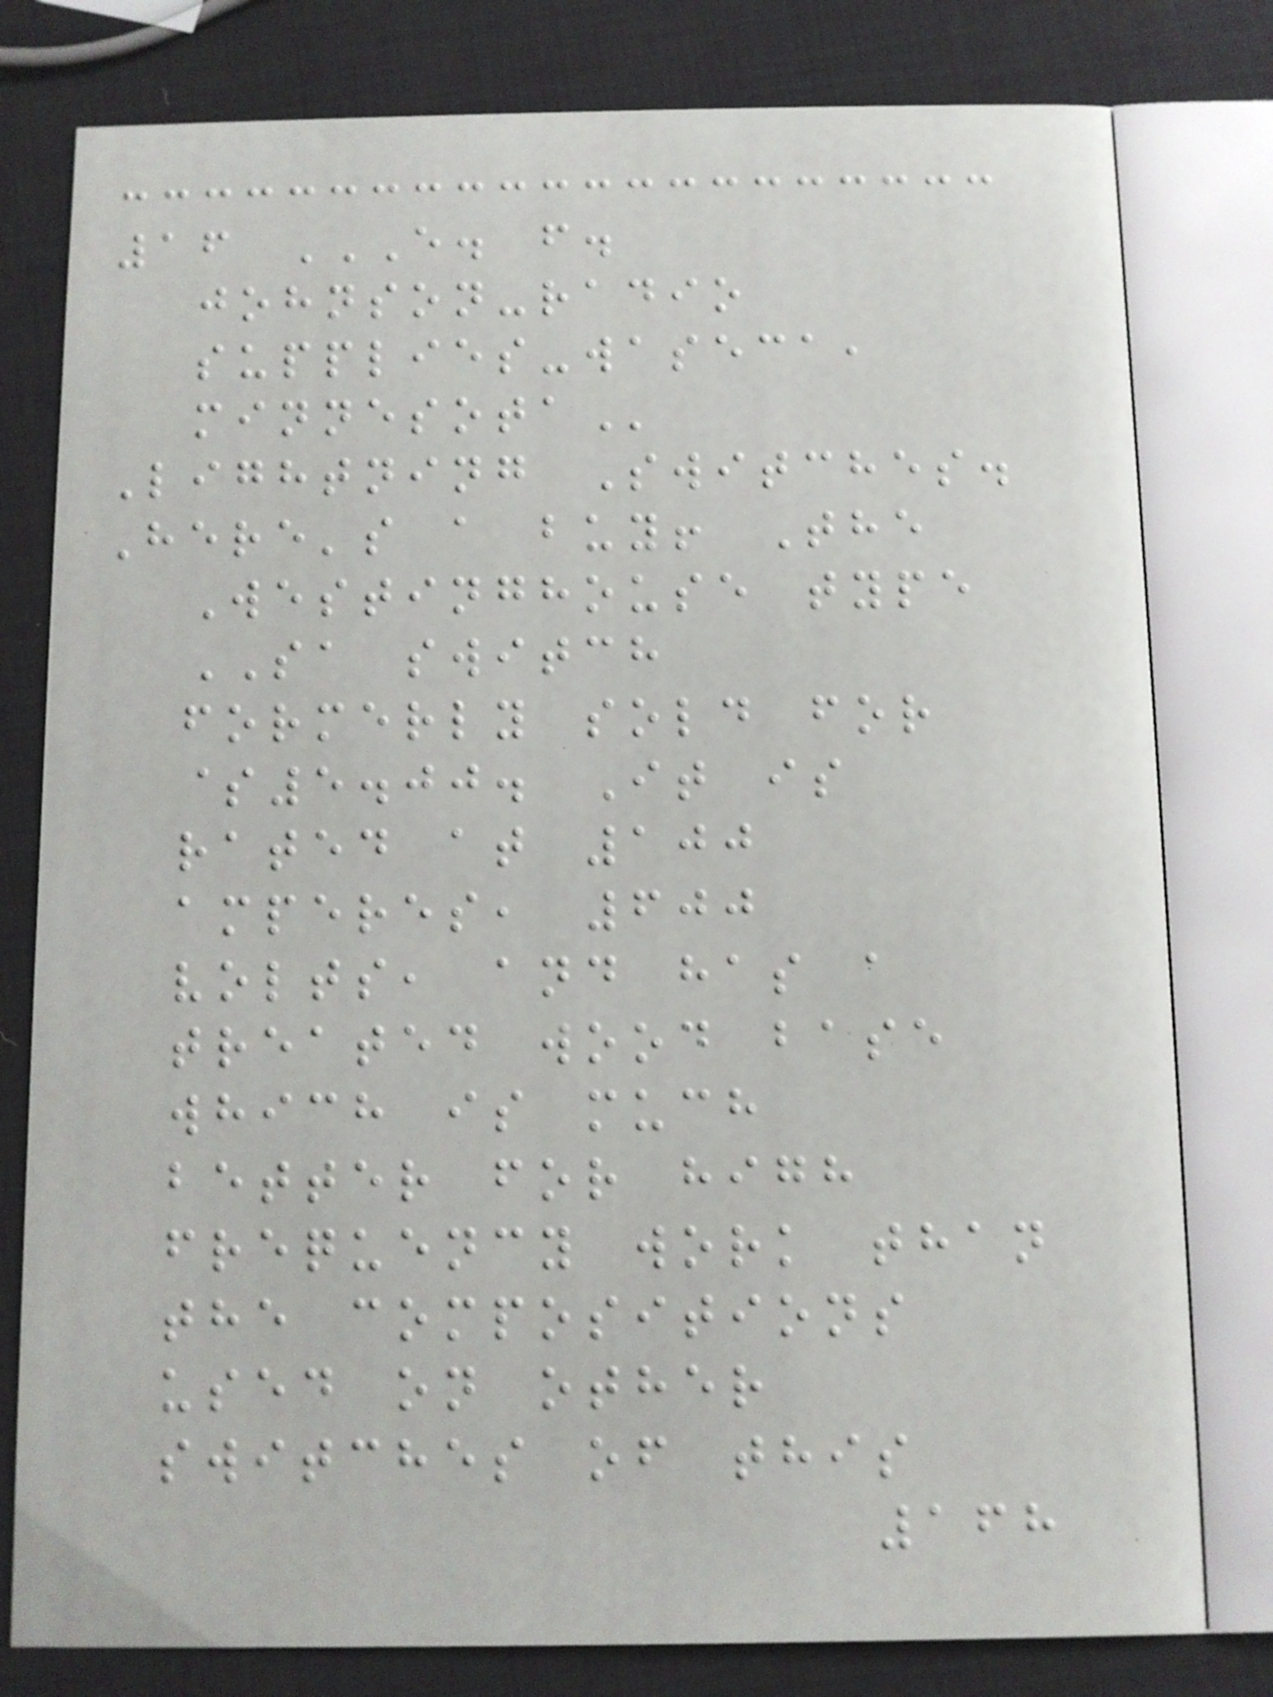16 E. F.
JOHNSON-RADIO
SUPPLIES-WASECA,
MINNESOTA
Lightning Switches.
Here's a buy! The
Westinghouse type
SA switch
formerly sold for
$5.00. It is
rated at 100
amperes, 600
volts, and has a
treated wood base
which is much
better for high
frequency work than
the compositions
used on other
switches of this
168
